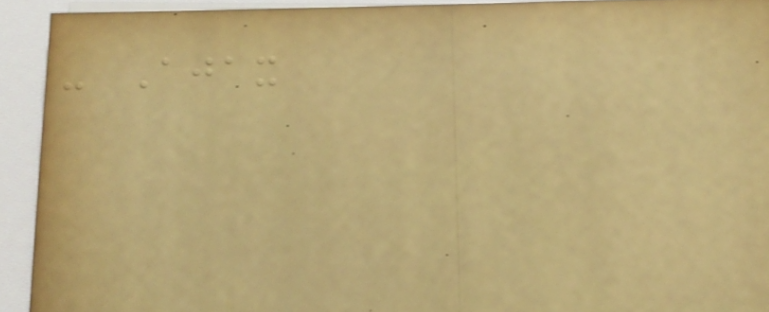- Ajax
